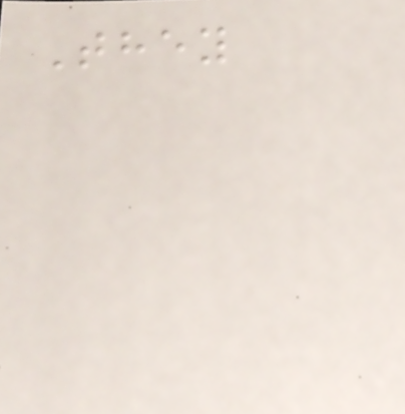They
